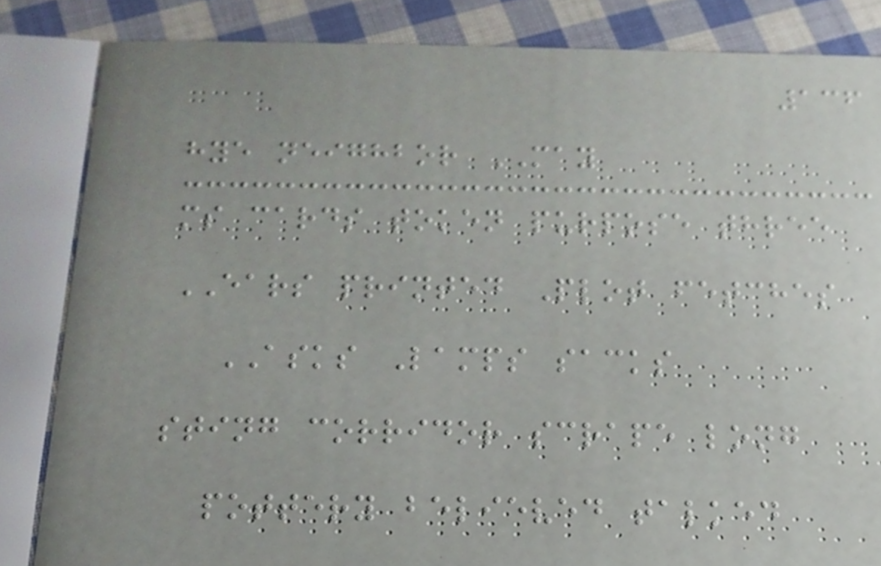136
hye neighbor MAY
ms cards token purpose three
EARS printed Plot fetches
ASKS Lamps sacks
sting corridor scrape long
pottery believed talked
